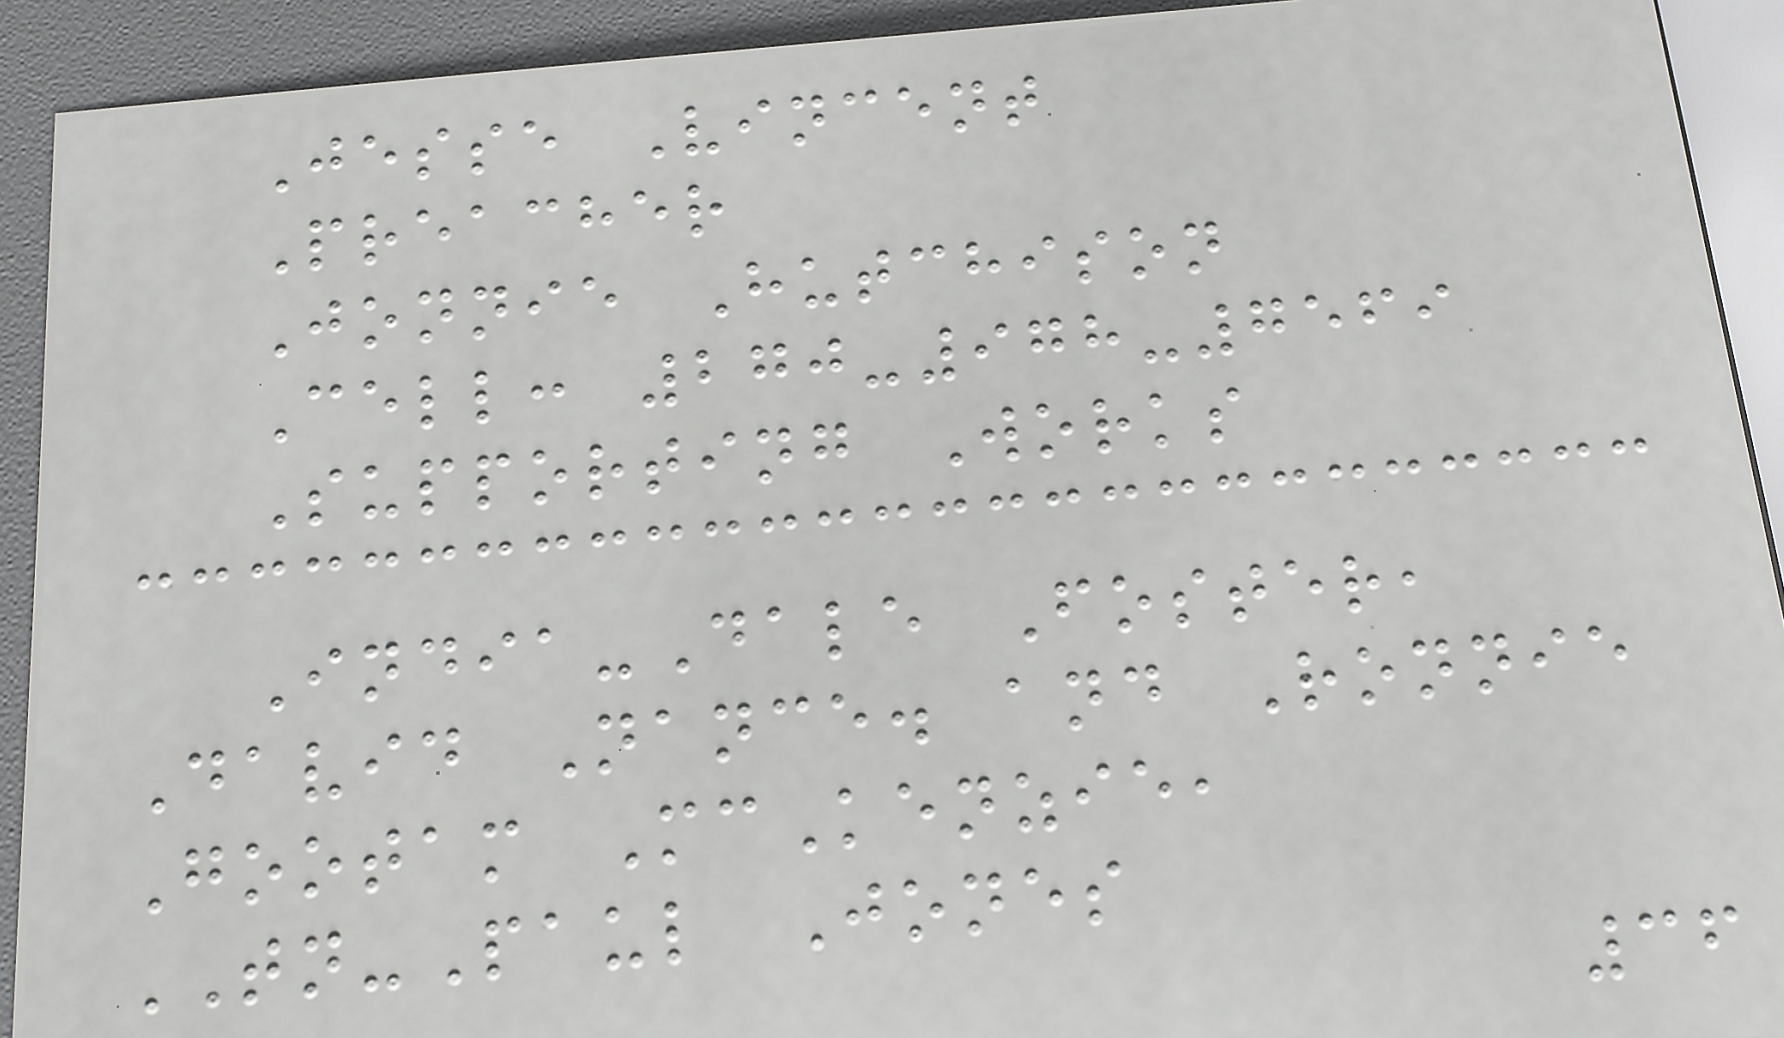Jesse Vincent
Preacher
Jonnie Hutchison
Cell: 270-978-7569
Supporting Works
India-Dale Foster,
David Nance. and Ronnie
Gootam McKenzie,
TN-Paul Jones
36
